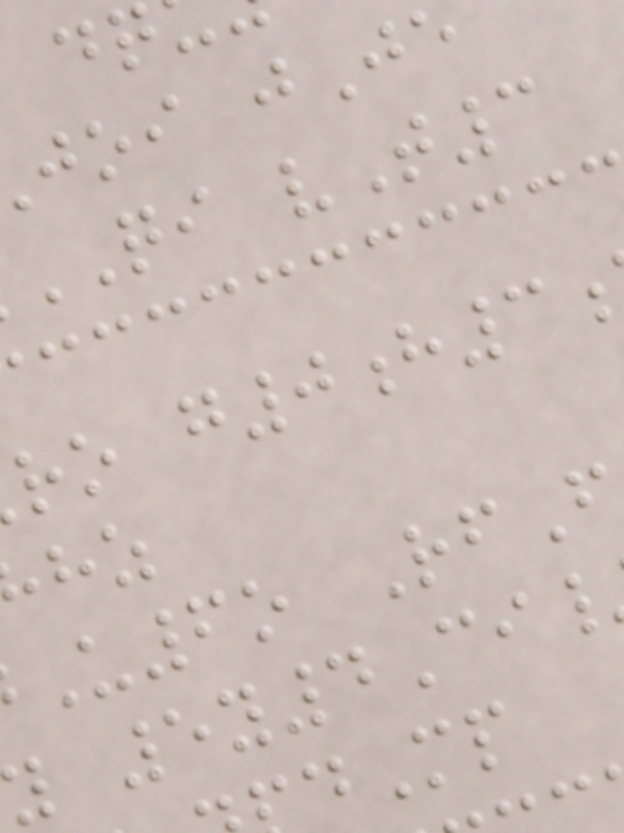joi jJe
QI vT3
ro g0h3
U6o RfF
5y4Ci
dMp
